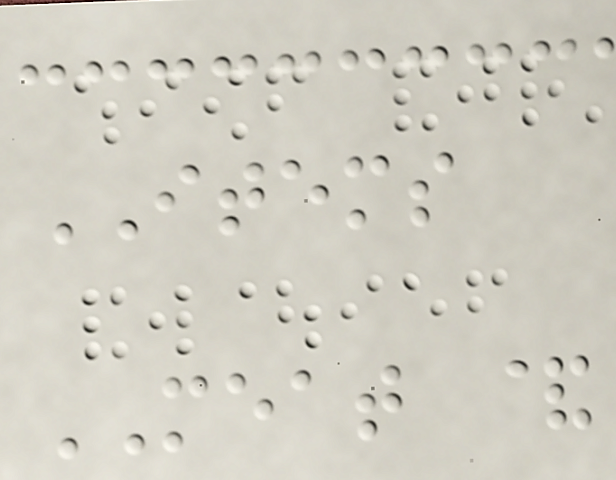ITEMS
MEAT &
